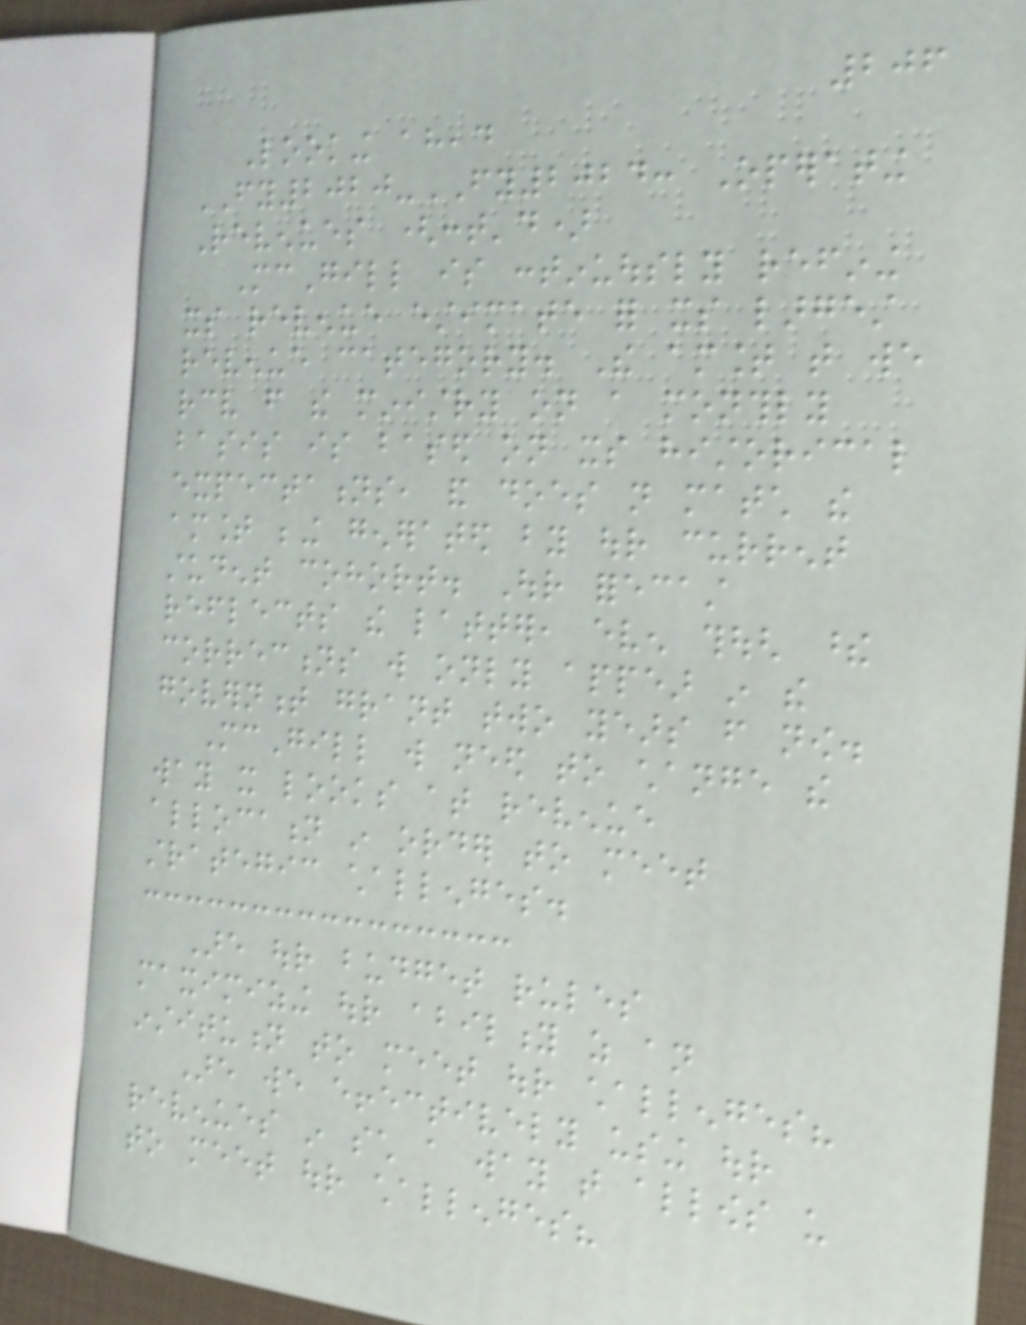206
Looking ahead
FY2020-FY2024: Operating
Revenues (cont'd)
McGill is continuously refining
its revenue estimate for its largest
revenue category. The amount that we
receive from the ministry on a monthly
basis is based on its historical
expectations, and does not match the
amount being generated by our current
student cohort. Our forecast
reflects the latter, even though these
corrections will only appear in the
government grant two years from now.
McGill will need to change the
way it looks at revenue
allocation in order to meet
strategic challenges.
Are our budget rules
maximizing our ability as an
institution to meet our challenges?
Are we effectively using our
revenues in such a way that allows us
to meet our challenges?
